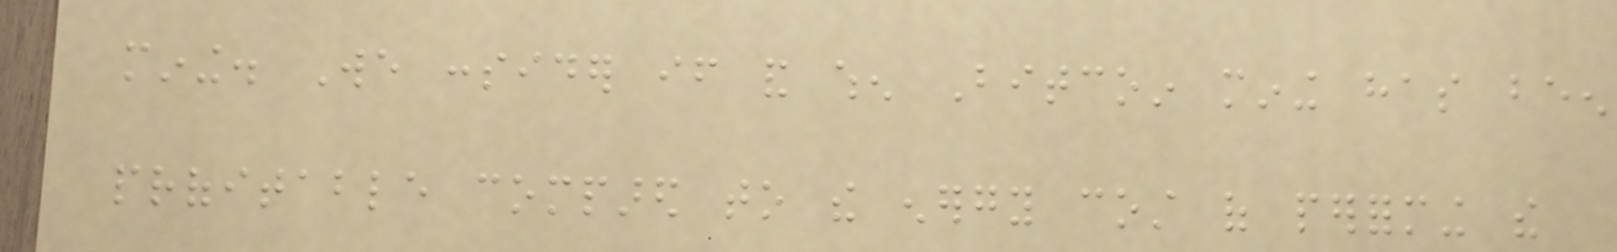mining. We consider if and when Bitcoin mining has been
profitable compared to the energy cost of performing the
